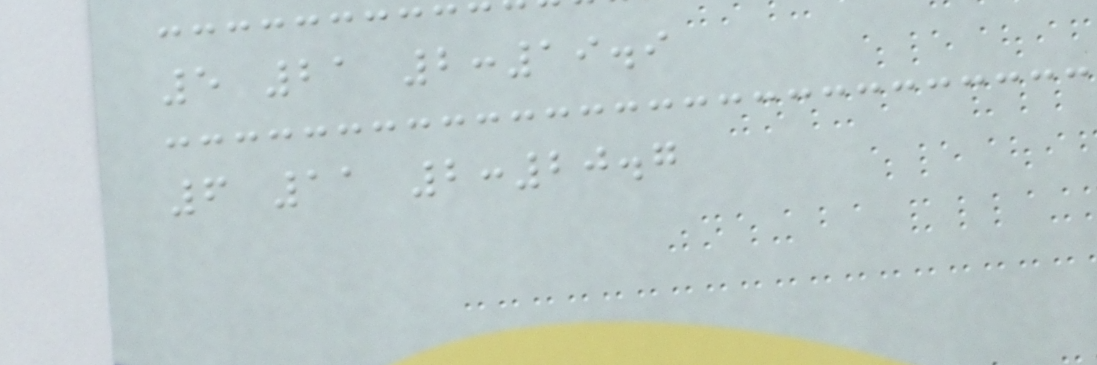5 21 2:19.9
6 11 2:20.7
